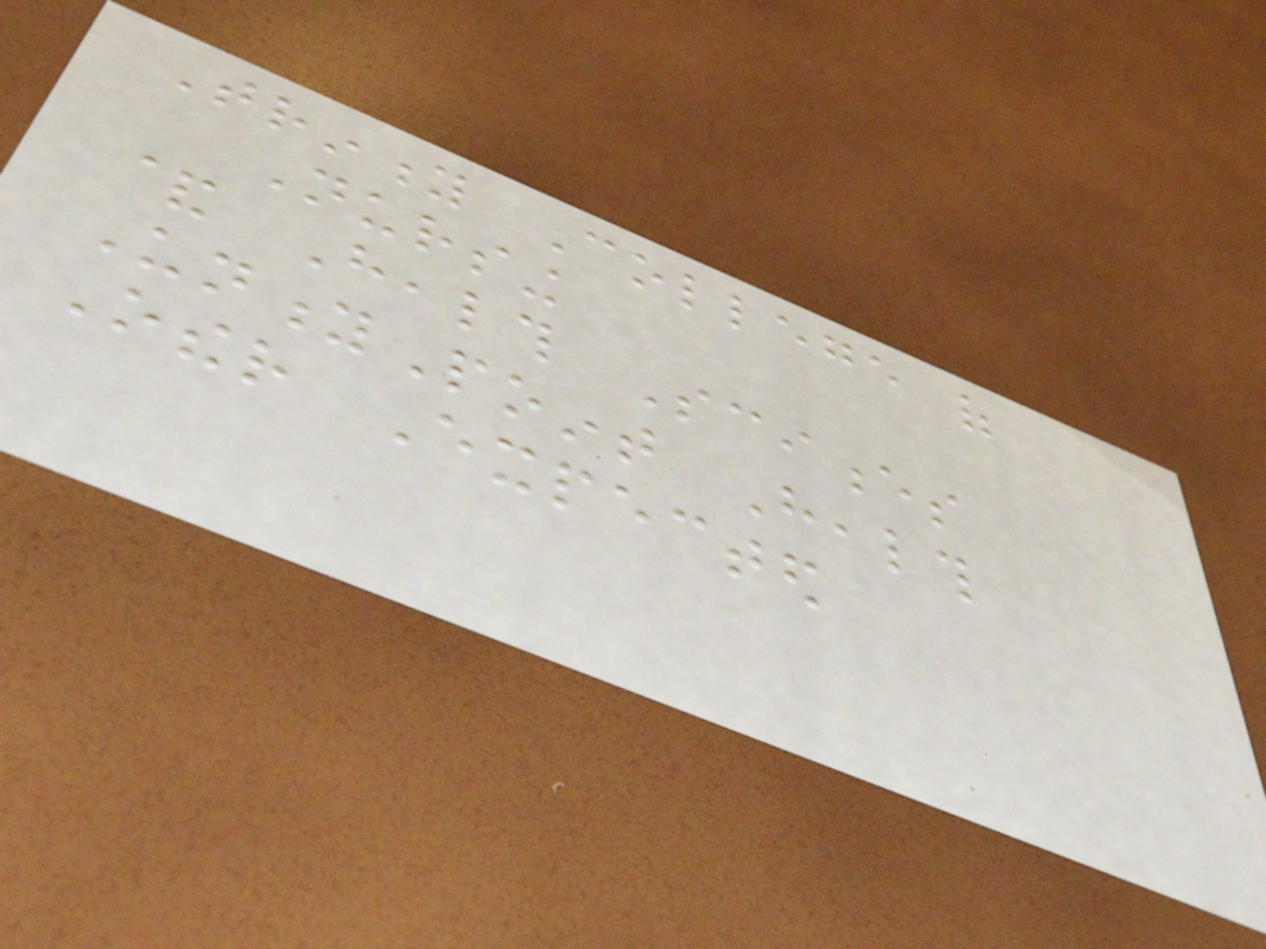Trinity College of
Nursing
& Health Sciences
UnityPoint Health
Other Expected
